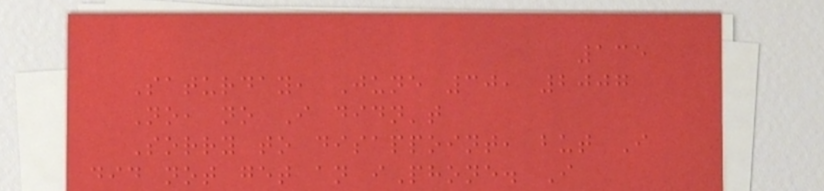135
Saturday, June 30, 2007
No, no I didn't
Sorry to disappoint, but I
did not get an iPhone. I
